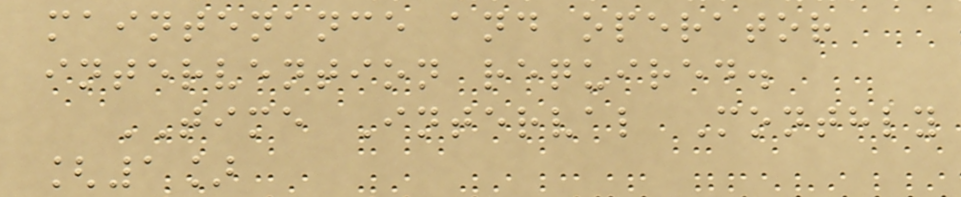maintenance and operator
intervention required.
TIME Interval Monthly
[1]
